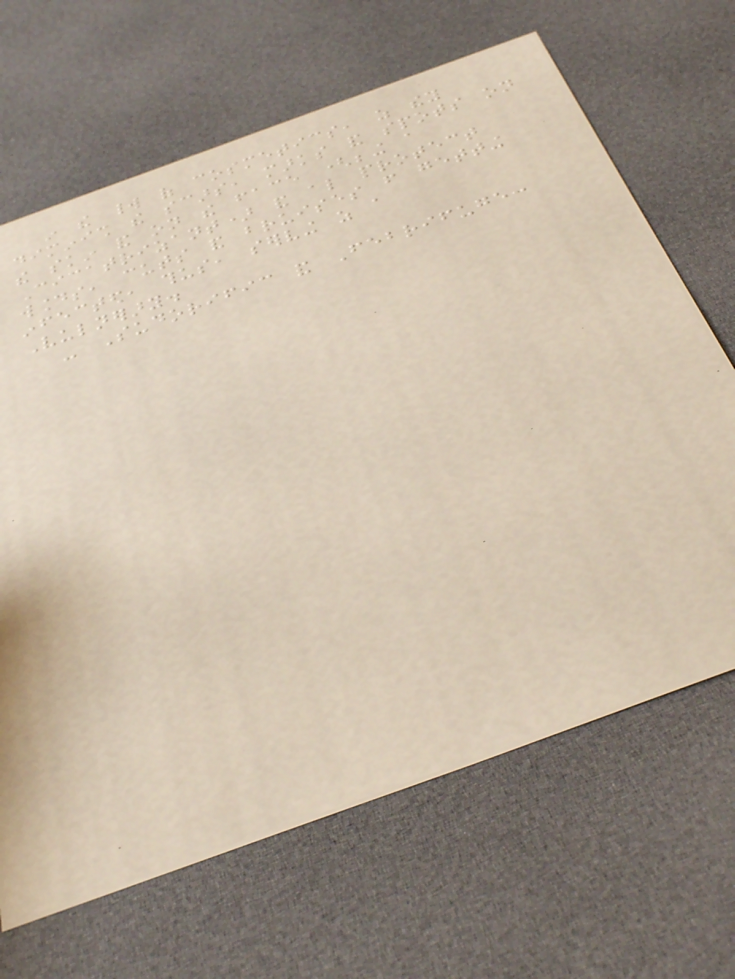in the world of cosmetics, as they
diminish the scars, marks and spots on
the skin and on the face (being a
Cicatrizant) and also protect
wounds, cuts and bruises from getting
infected, thus, serving as a
Vulnerary.
- Sudorific and Febrifuge:
